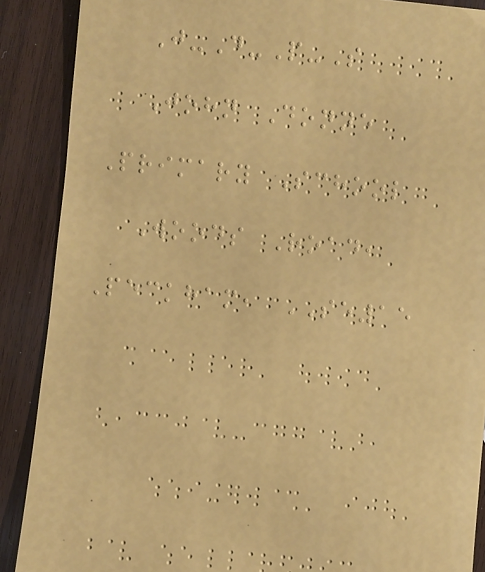J-D-P-S
John Donne
Primary School
Woods Road,
Peckham, SE15
